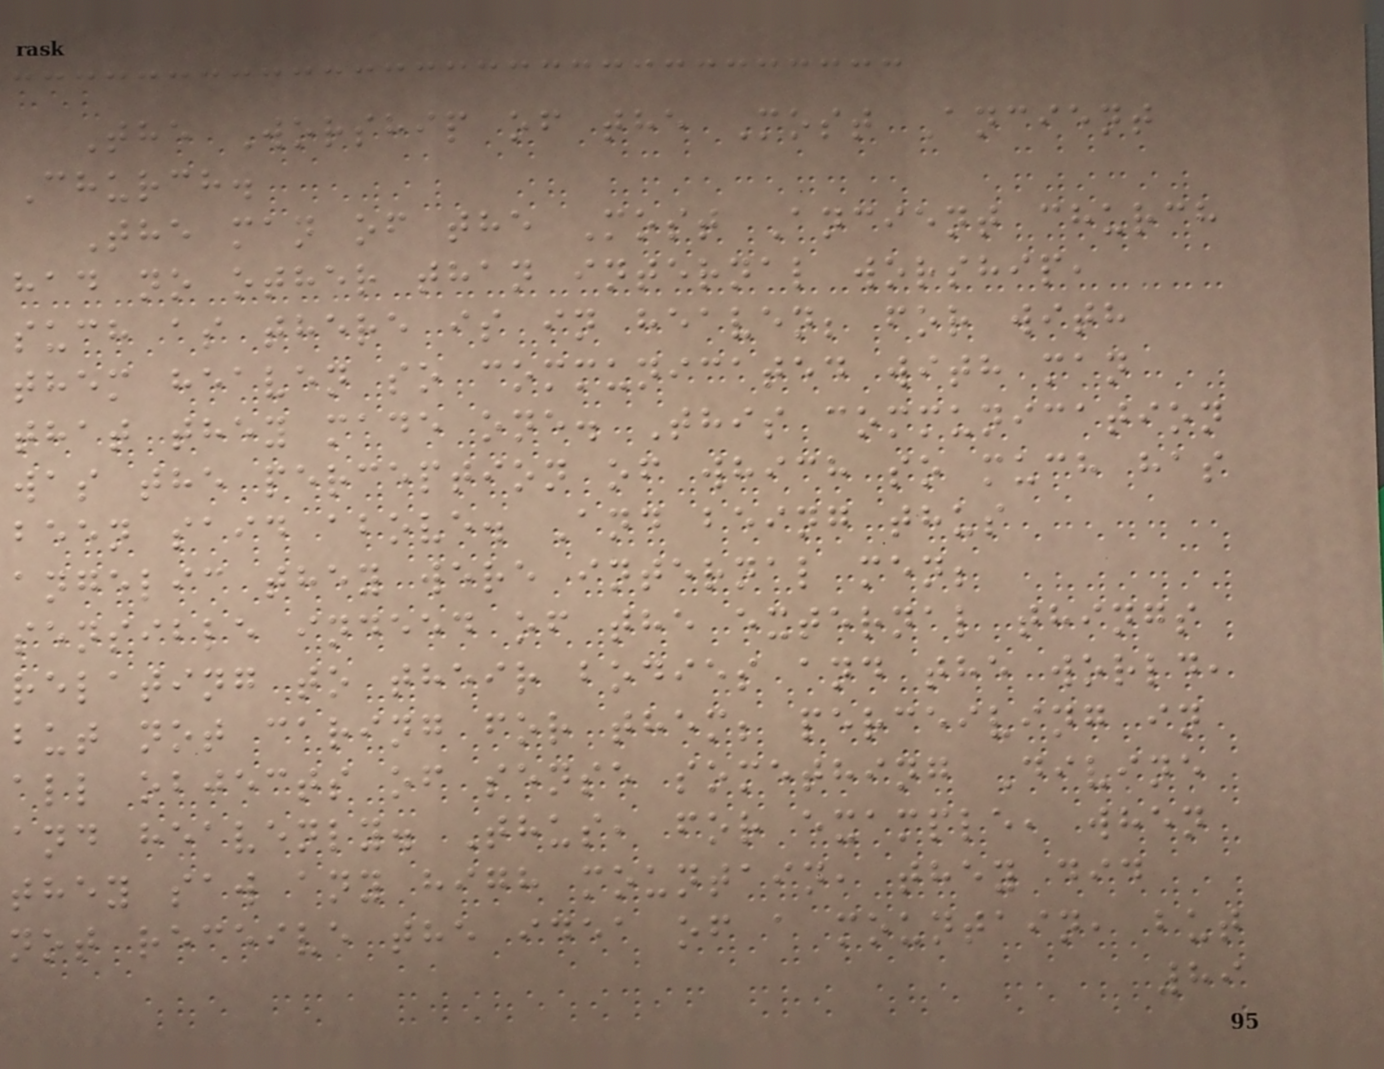The Worship of the Most Ancient
Church.
The man of the Most Ancient church
had no other than internal worship,
such as there is in heaven; for with
them heaven so communicated with man
that they made one. This communication
was the perception of which so much has
been said above. And being thus
angelic they were internal men;
sensible indeed of the external things
relating to their bodies and the world,
but not caring for them; perceiving in
all objects of sense something Divine
and heavenly. Thus, for example, when
they saw any high mountain, they did
not receive the idea of a mountain, but
89
